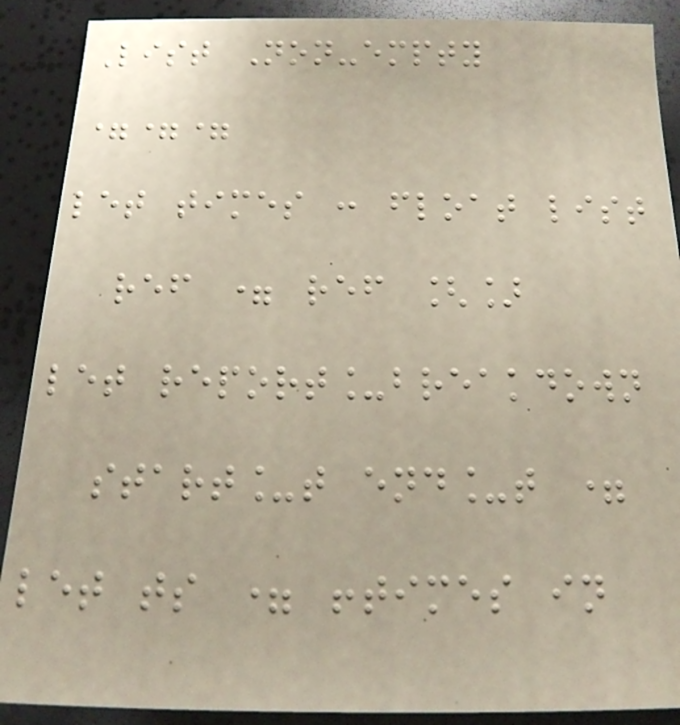List Non-empty
===
let times : float list
ref = ref []
let report_breakdown
start_t end_t =
let ts = !times in
